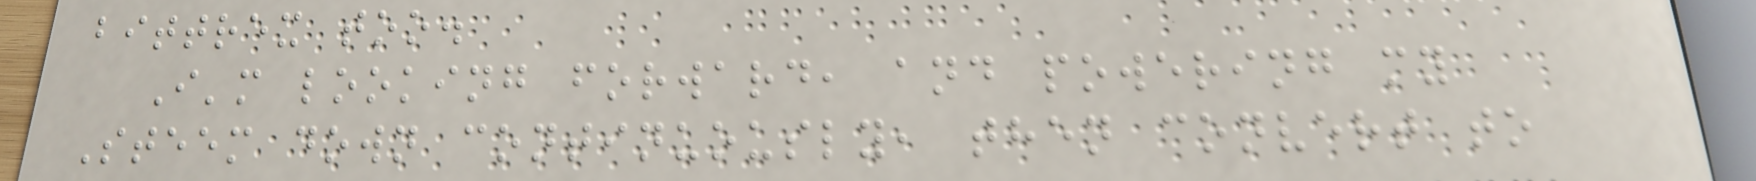bittrex too.
I'm looking forward, and powering my
Steem down continuously, then convert to
